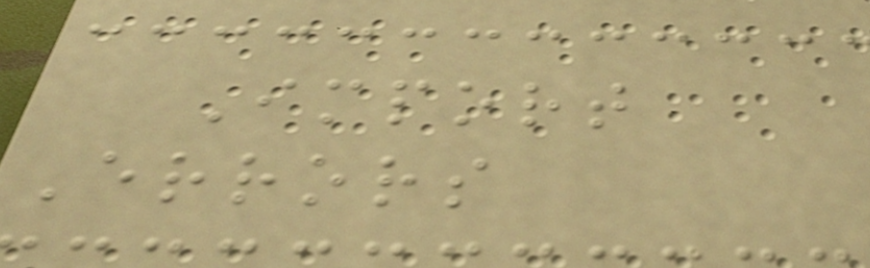Import
Errors
